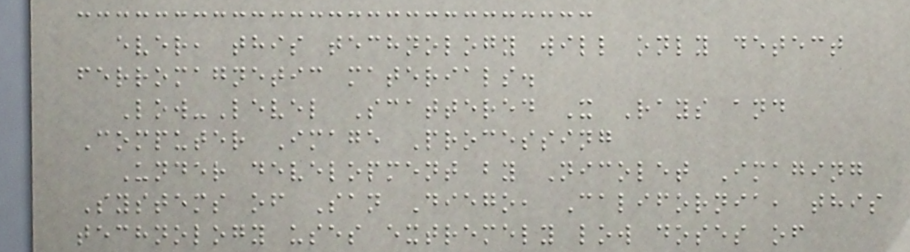ever, this technology will only detect
ferromagnetic materials.
Low-Level Scattered X Rays and
Computer Image Processing
Under development by Nicolet Imaging
Systems of San Diego, California, this
technology uses extremely low doses of
